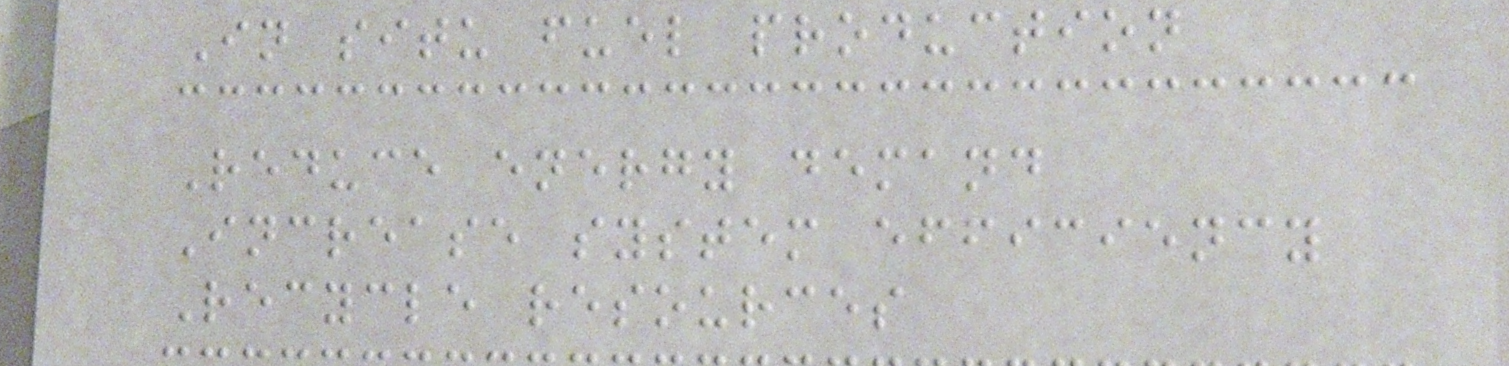In situ fuel production
Reduce energy demand
Increase system efficiency
Recycle resources
